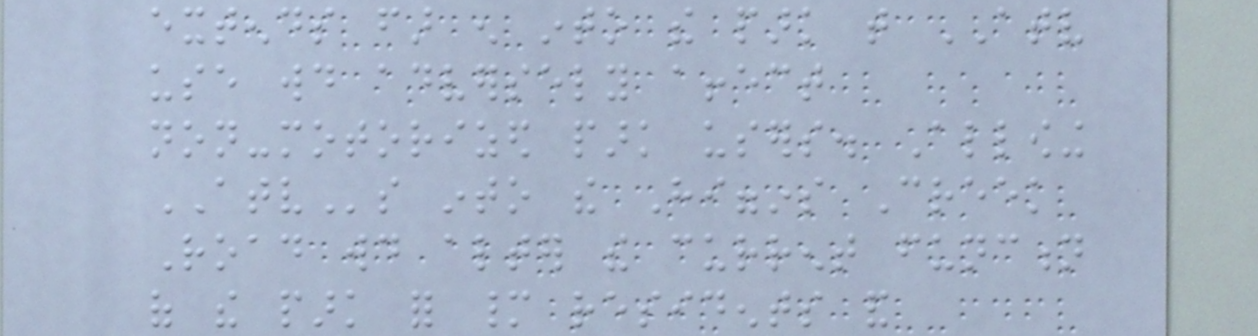extends far enough into the park that ATV
use would adversely affect
non-motorized park users. Allowing
ATVs into the Higgins Creek
Road would alter the current function
of the park for many residents and
